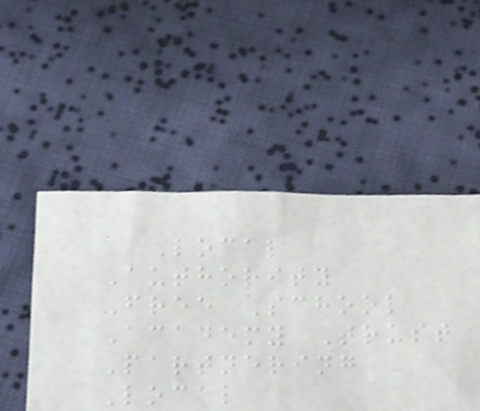Local
Authority
Free School
Academy Trust
Partnering
Local
